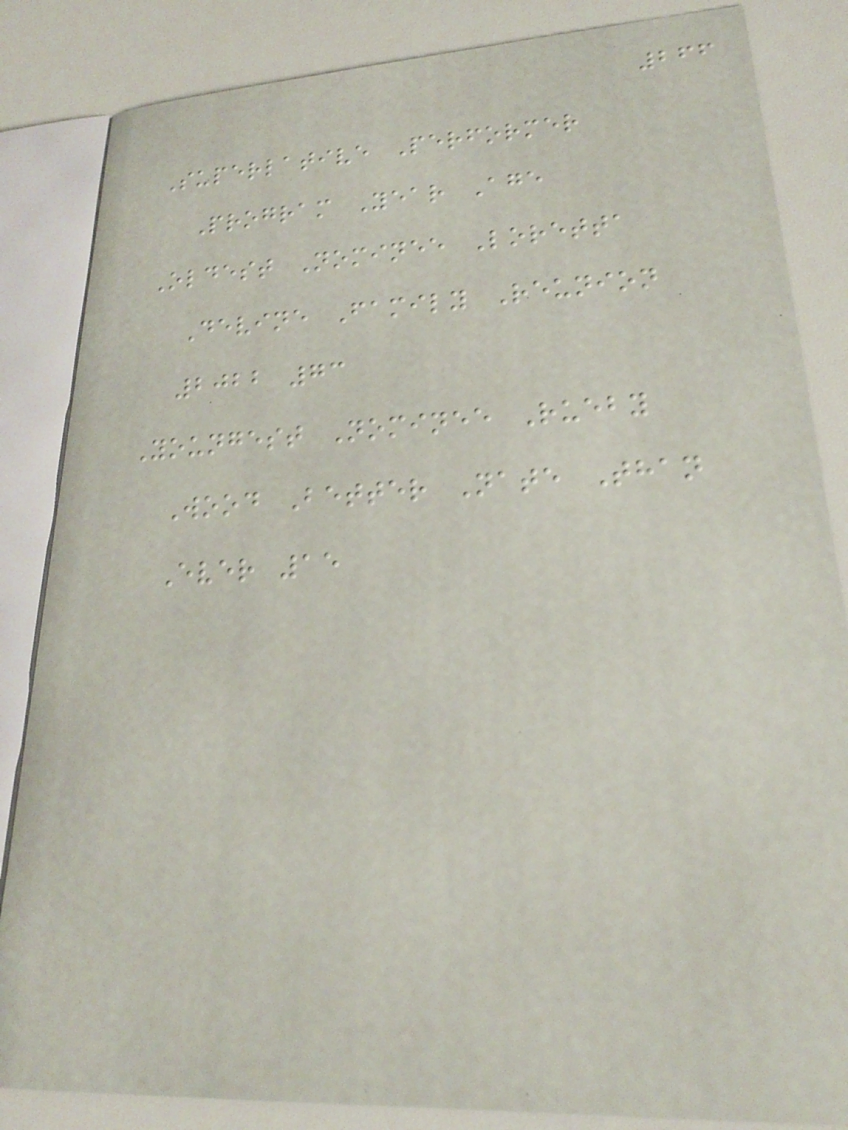266
Superlative Performer
Program Year Age
Oldest Nominee Loretta
Devine Family Reunion
2022 73
Youngest Nominee Rueby
Wood Better Nate Than
Ever 15
